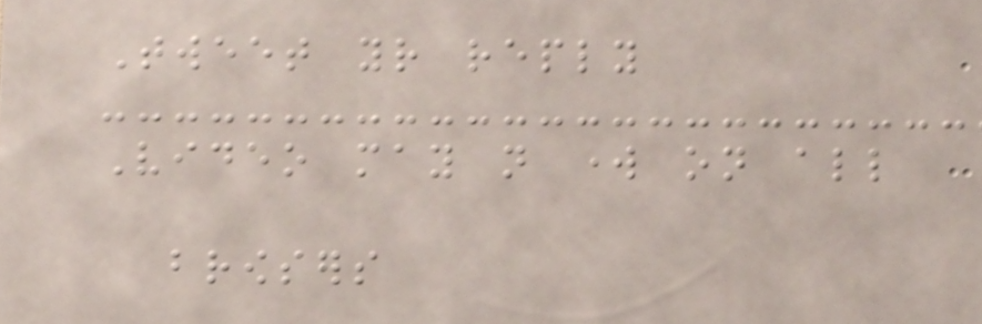Tweet your reply
Video may not work on all
browsers
